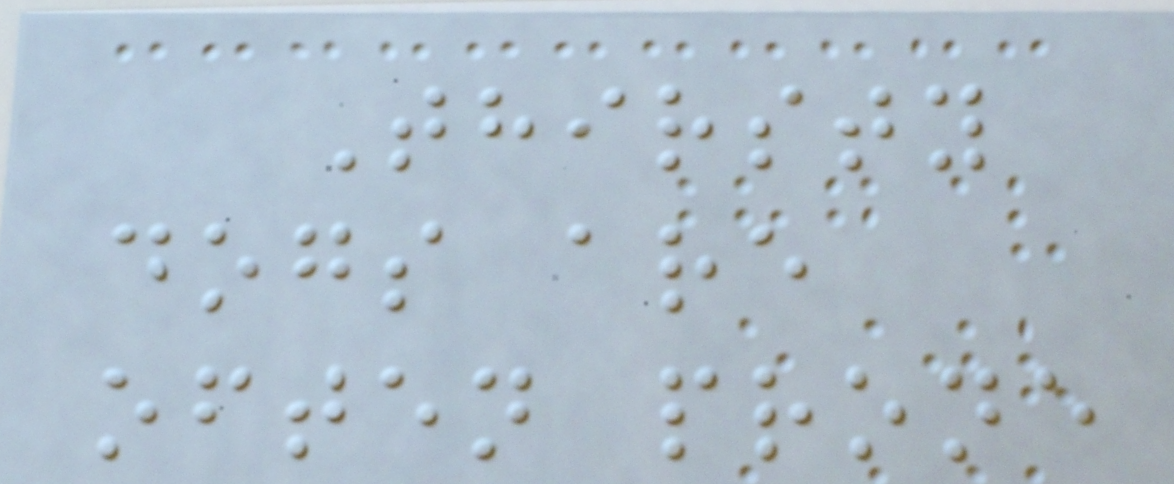Thirsty
dogs are
often prone
